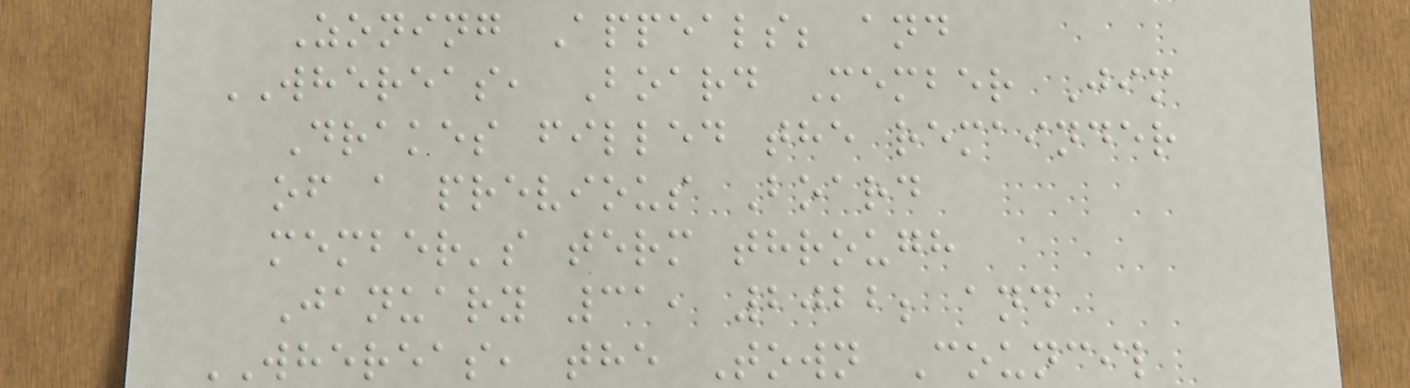Zoning Appeals; and
WHEREAS, Board Member Jim
Drakes filled the remainder
of a previous Board
member's term through
January 31, 2022; and
WHEREAS, the Town Council
